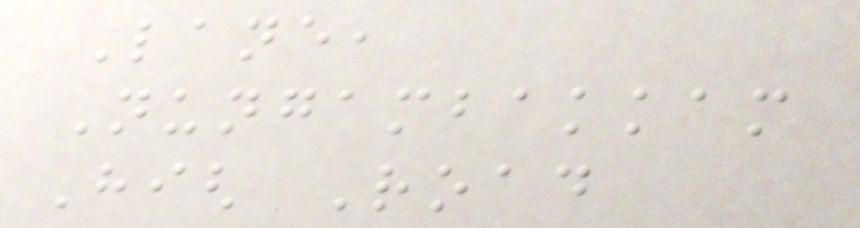Lane,
Nungambakkam
High Road
